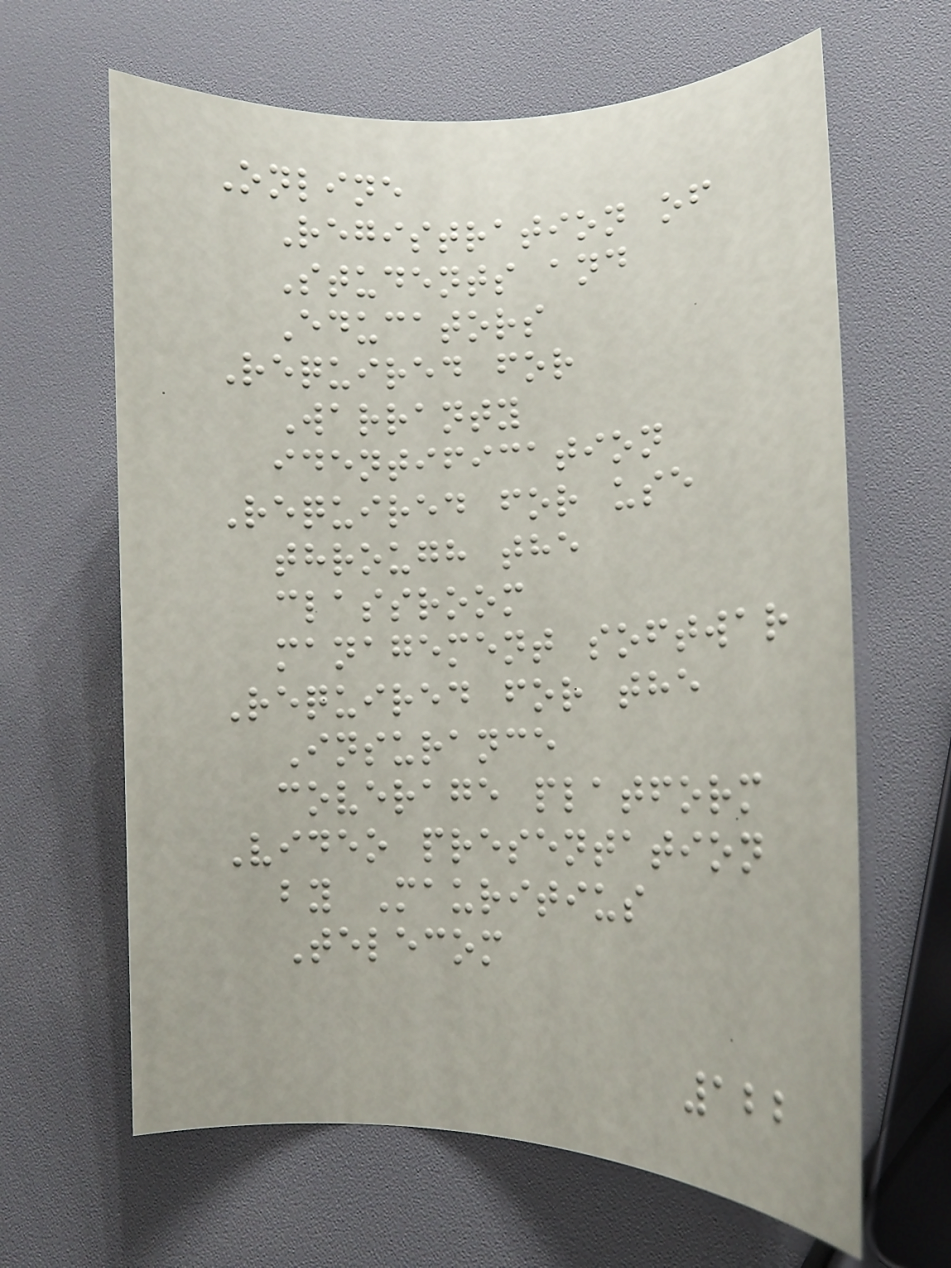Online
Registration of
Students and
Educators
Required for
Warranty
identification
Required for use
through the
classroom
management softwar
Required for the
Insurance
coverage platform
Video presentation
by Mauritius
Telecom
122
